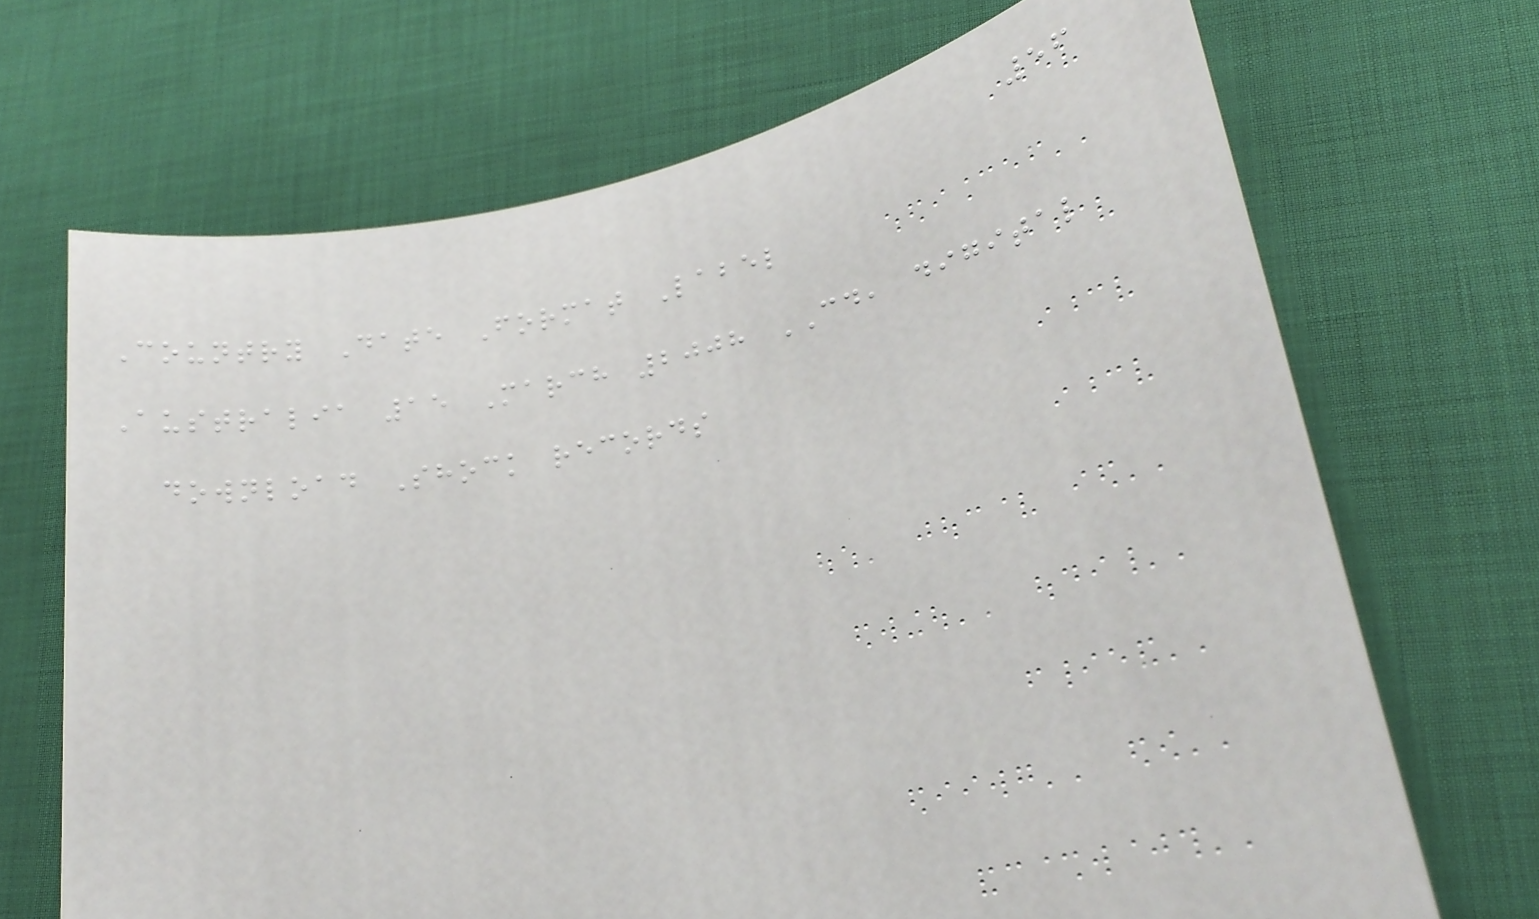56
Country Date Format Label
Australia 15 March 2008 CD, digital
download Shock records
